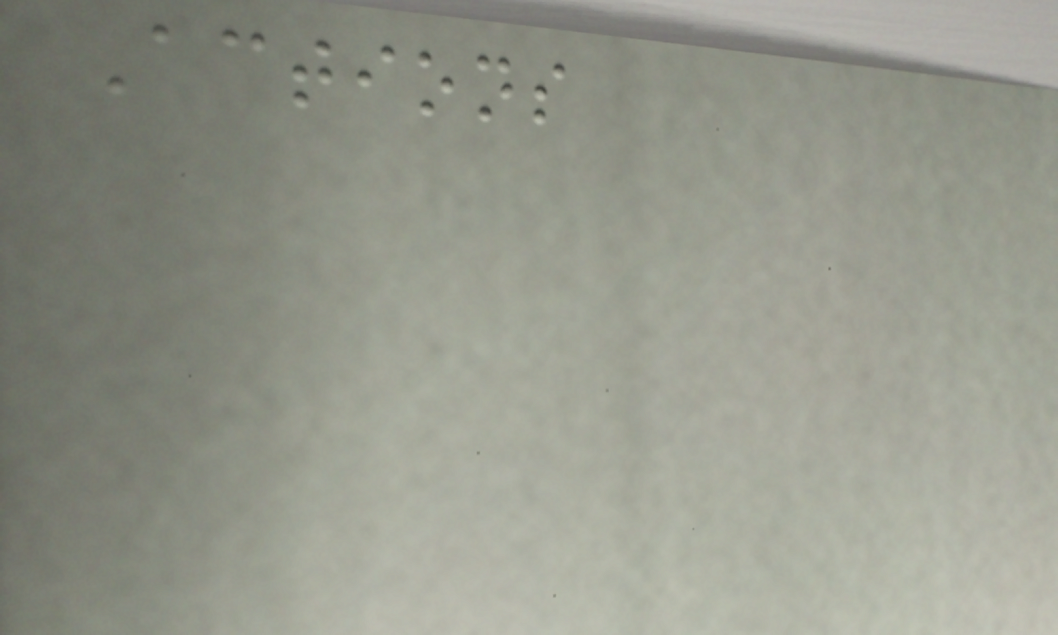Actions
